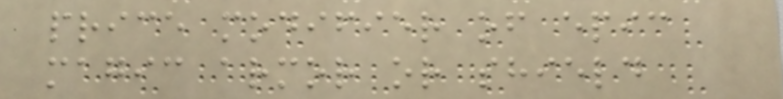price modifier of epic
magic armor or shield
